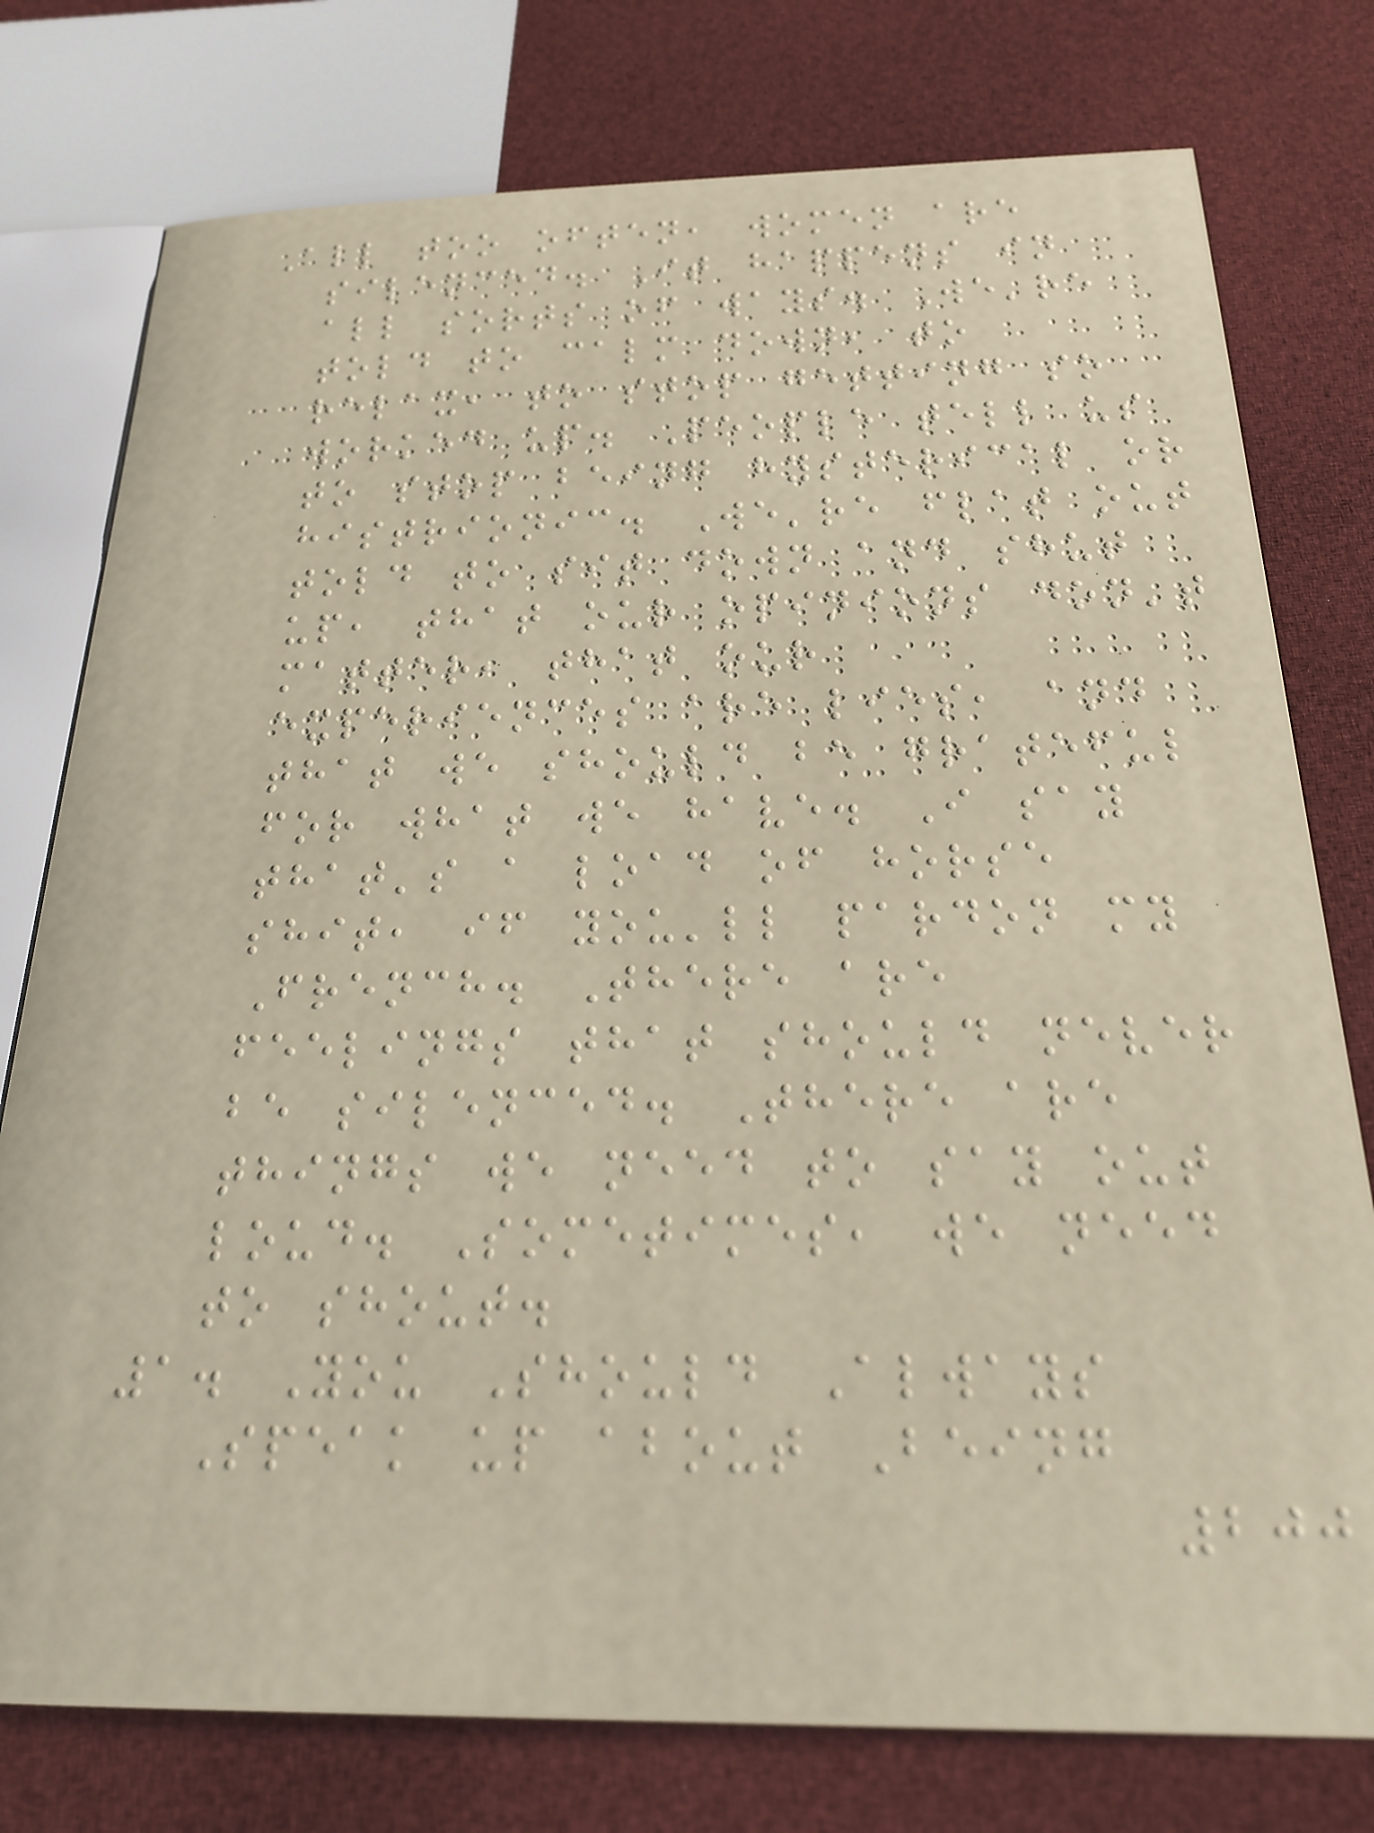All too often, women are
silenced. It happens in
all sorts of ways. We're
told to calm down, to
relax, to stop getting so
worked up. People tell us
to stop being hysterical or
histrionic. We're flat out
told to sit down and shut
up, that our opinions don't
matter, that our
experiences are lies, and
that we should be grateful
for what we have. I say
that's a load of horse
shit, if you'll pardon my
French. There are
feelings that should never
be silenced. There are
things we need to say out
loud. Sometimes, we need
to shout.
1. You Should Always
Speak up about Being
200
